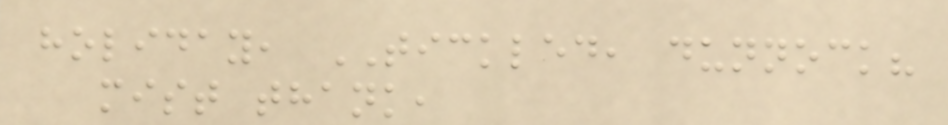holiday, TICKLED, dunnock?
mist thank,
